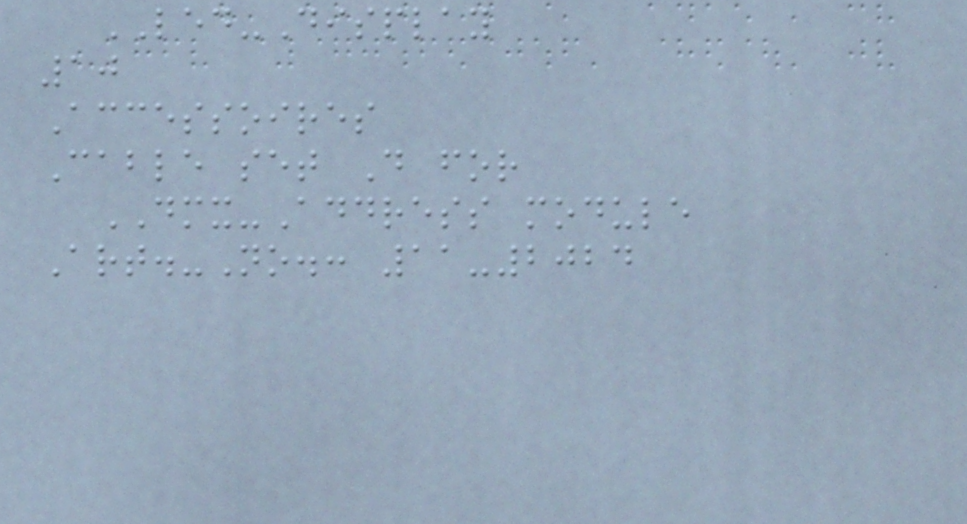LED-Display
10
Accessoires
Cable set D for
DMX-Address module
Art.-No.: 11-2024
